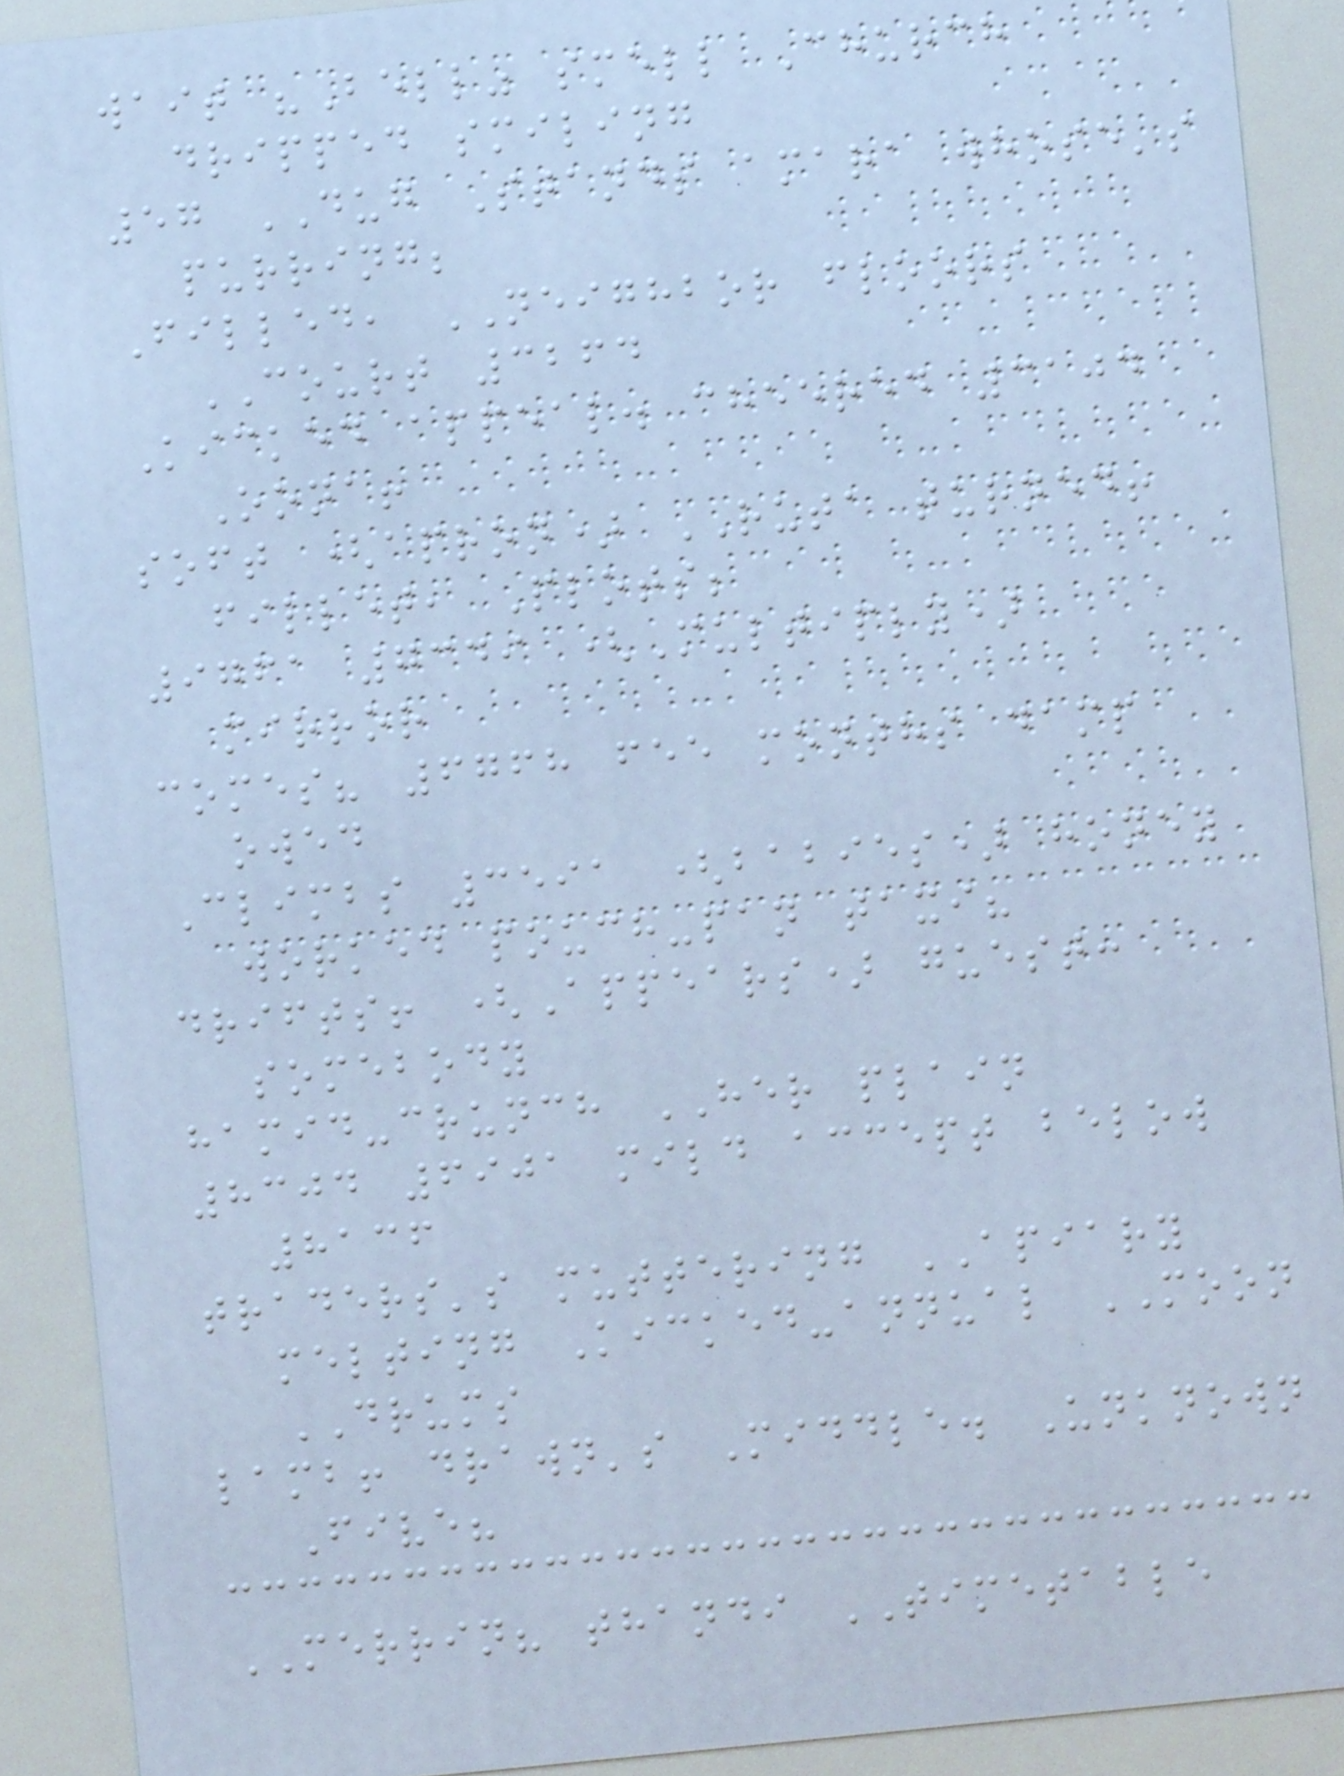wait "Bell" smell Church
dripped smiling
57 DUG Stands amara whose's
purring;
Filled, NEIGHBOR floors
COURT 3264
Kicked appeal. cheered 3104
Oona!
soft (apron) RUTA turned!
fillet, Plots;
9761 7349 (Multiply)
mirror
comes? 6768 fee months damp
owed
Climbs 3591 (babies) honey
worked pouch-pan taxi?
drifts! (Appears) guest:
somebody
hamid-crunch HER plain
8304 6901 mild accept below
8136
traders's muttering APIARY
melting Kicked-annual MOON
DRUMS
lamb! drawn's Middle. Unknown
Five?
MERRIN? thandi TIMETABLE
